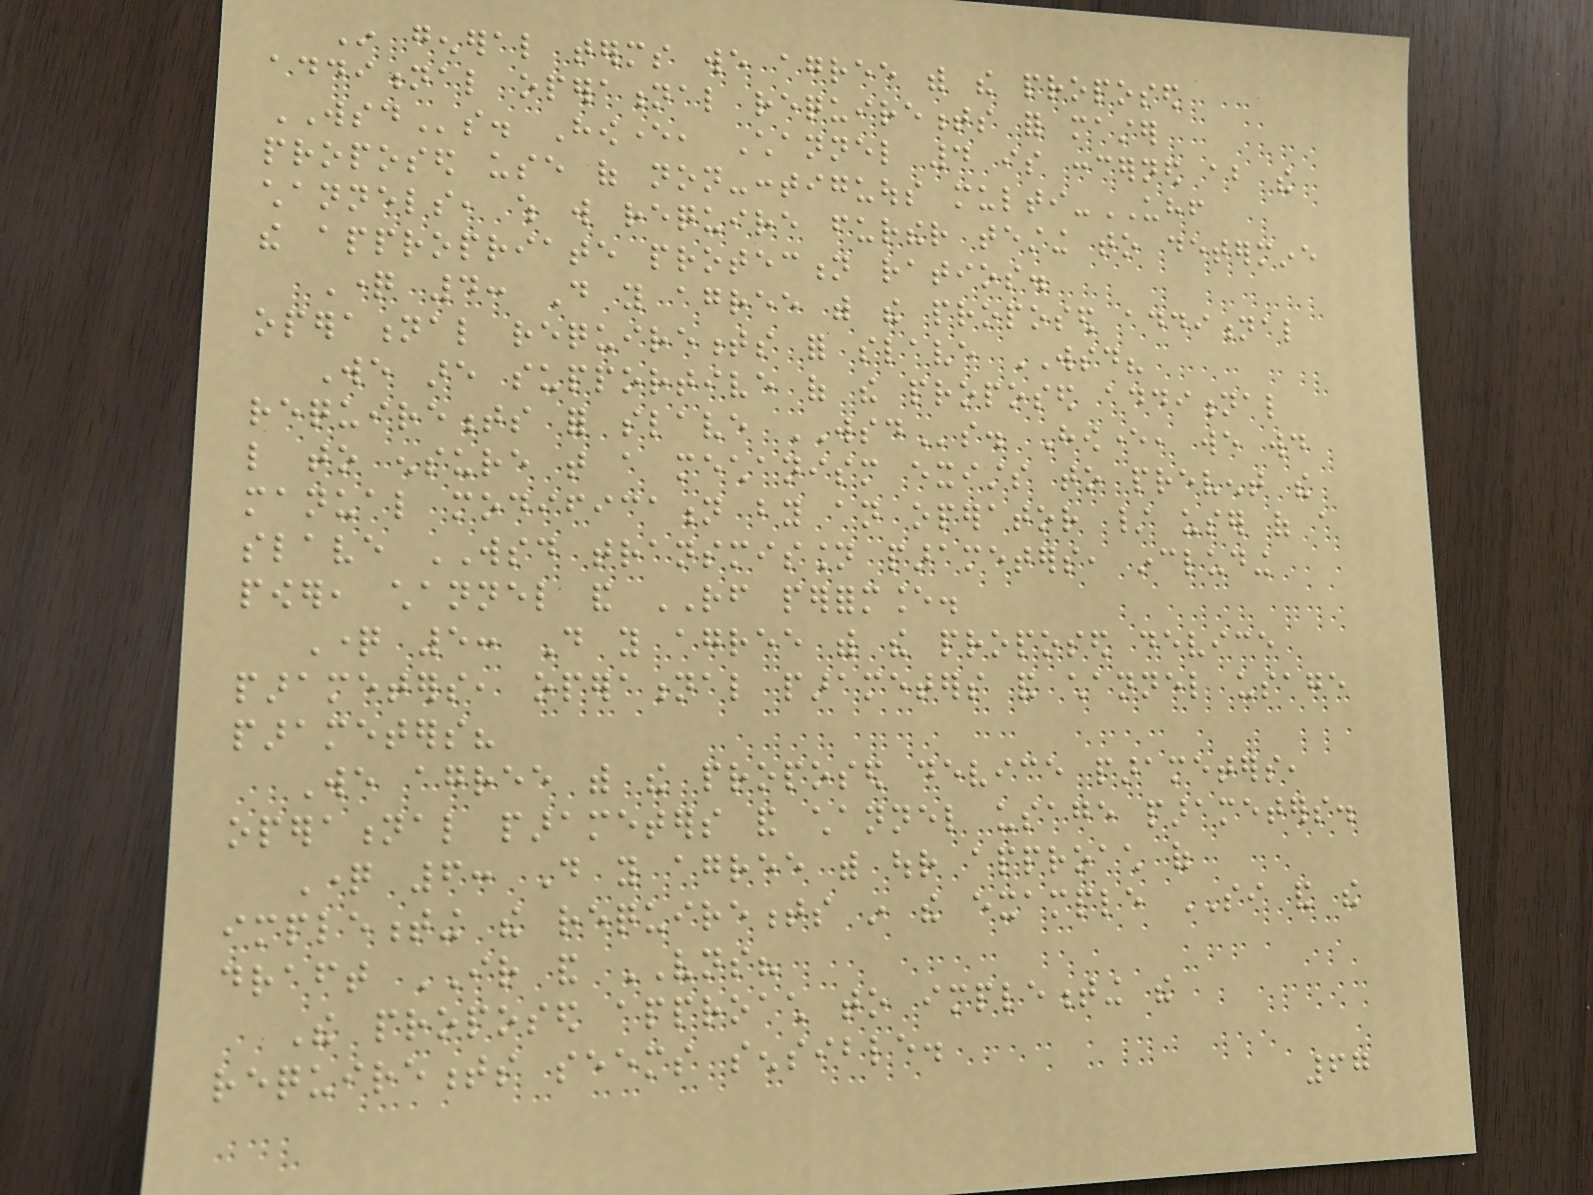In general terms we agree with the proposed
additional operational requirements for master
WSDs. However, Channel 4 is concerned about the
proposed use of non-contiguous multi-UHF
channels, which will require further testing to determine
the appropriate protection ratios.
Question 4: Do you agree with the proposed additional
operational requirements for slave WSD?
We are supportive of the proposed additional
requirements for slave WSDs. However, we would
like to ensure that a mechanism exists to prevent the
manual modification by an operator / user of a
slave WSD transmission parameters, including
power, channel and RF performance.
Question 5: Do you agree with the proposed device
parameters, operational parameters and channel usage
parameters?
We agree with the proposed device parameters,
operational parameters and channel usage parameters.
Question 6: Do you agree with our approach of
implementing the requirements in the example SI and the
draft IR and VNS?
The proposed approach to implementing the
requirements seems sensible.
67
